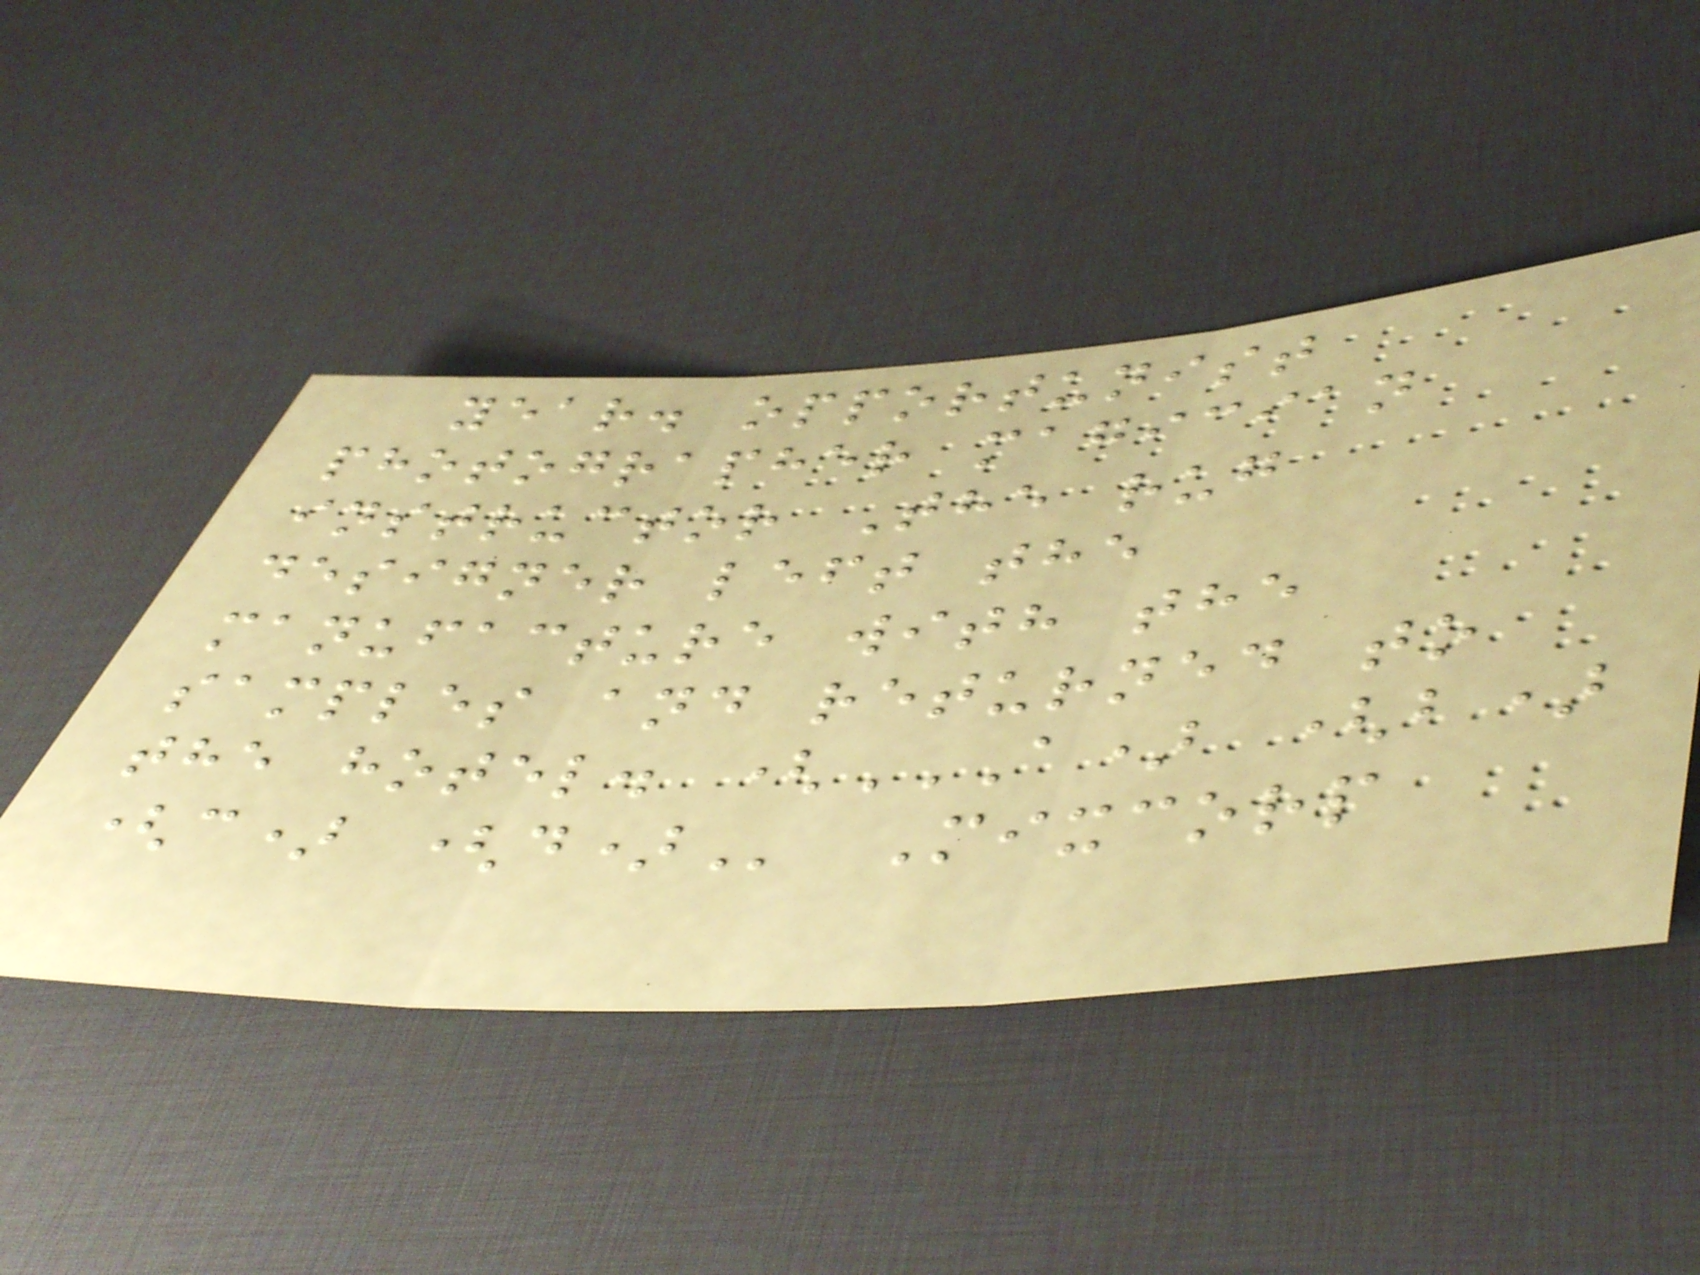year. opportunist
photographer magician
instructor The rug
designer left the
manufacture with the
samples and returned to
the hotel. (A) (B)
(C) (D) Mixcorp
